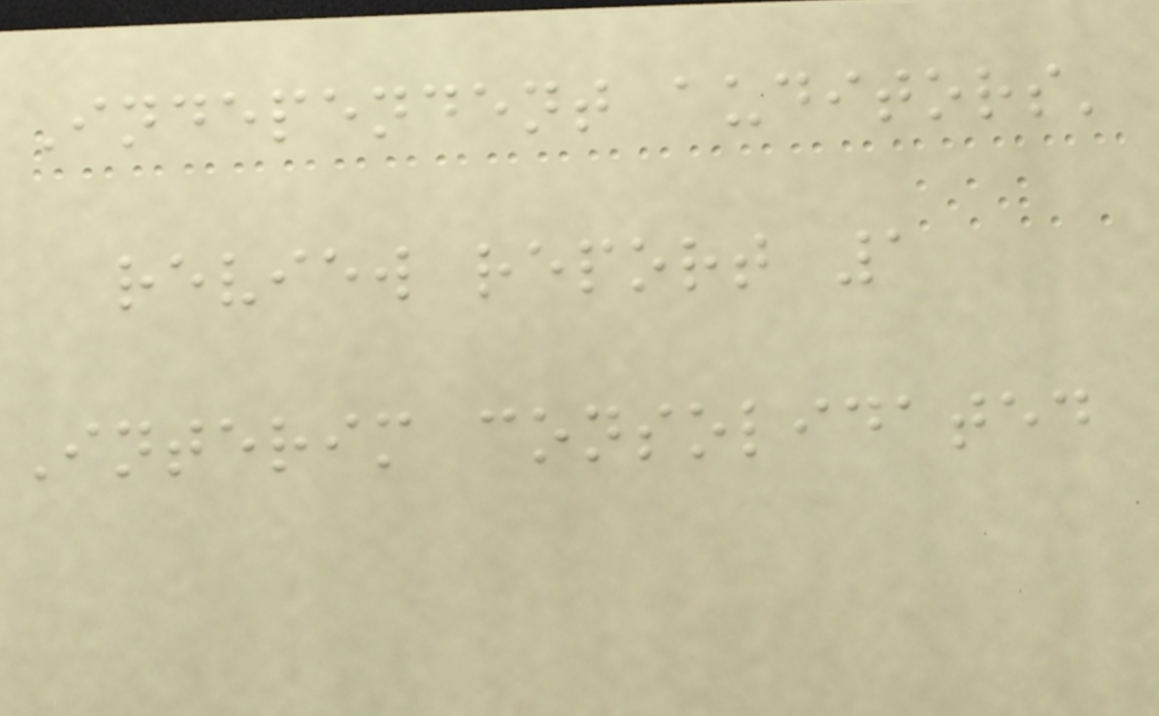Independent auditors'
review report 1
Interim consolidated
